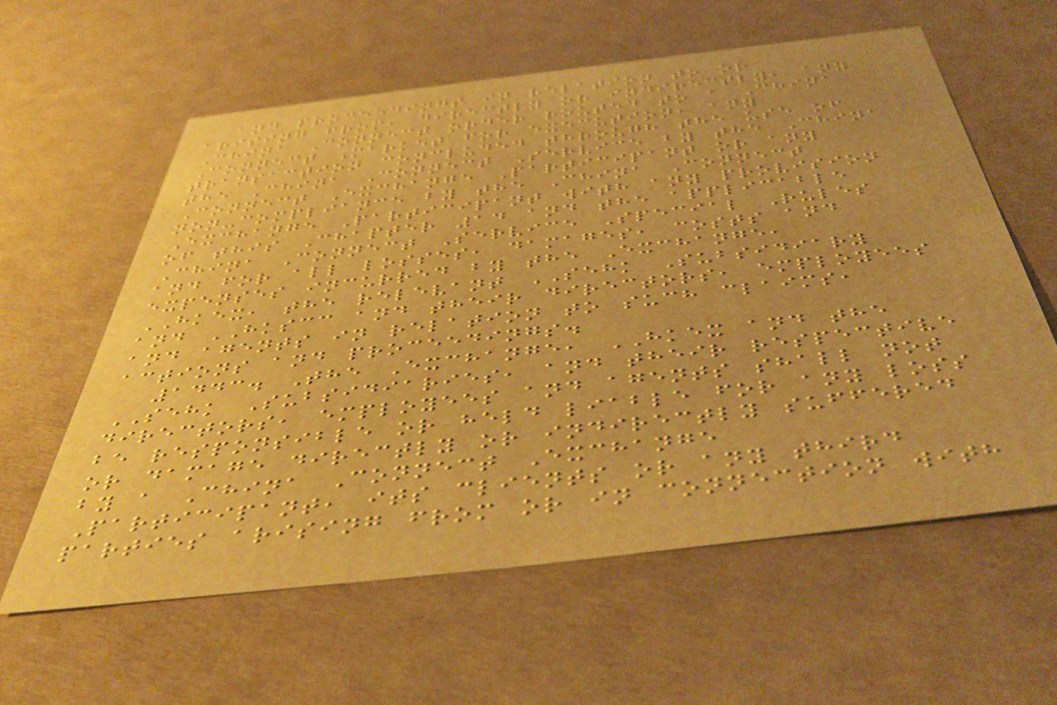and proceedings in relation to or
arising from, directly or indirectly, any
China Connect order routed to a China
Connect Market for execution, any
transaction concluded through the use of
the China Connect Service by the China
Connect Exchange Participant or any
non-compliance by the China Connect
Exchange Participant with any provision
of this Chapter 14 and the applicable
China Connect Service Special Rules
and for all losses, damages, costs and
expenses incurred by the Exchange,
HKEX, the relevant SEHK Subsidiary
and HKSCC and their directors, employees
and agents in relation to such claims,
actions and proceedings.
1443. The Exchange, HKEX and the
SEHK Subsidiaries, and their respective
directors, employees and agents shall not
be responsible or held liable for any loss
or damage directly or indirectly suffered
by a China Connect Exchange
Participant, its clients or any third
parties arising from or in connection with
